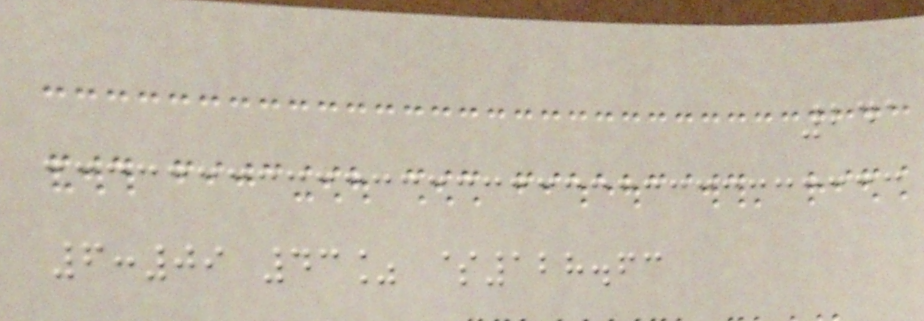241
6:09 43% $128.63
